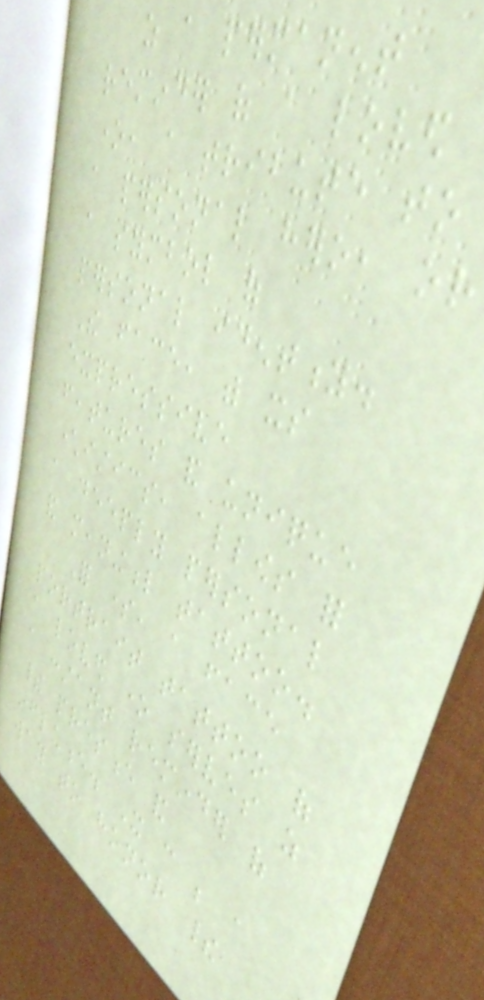as a permanent
reminder of a loved
one, a tribute to
a personal hero, or
a symbol of
personal identity.
The face, with its
expressive
features and unique
characteristics, allows for
a deeply personal
and meaningful tattoo.
For some, a face
portrait tattoo of
a loved one serves as
a constant reminder of
their presence and
influence. It can be a
way to honor their
